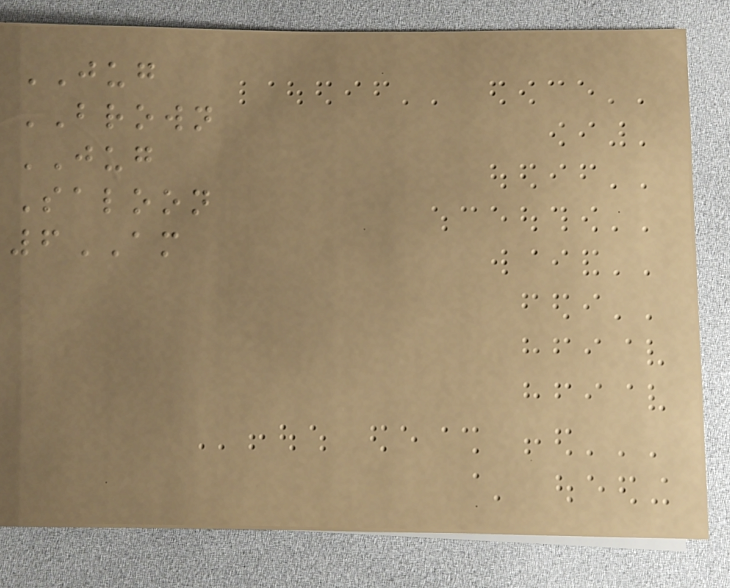JUG
BROWN
JUG
Saloon
6AM
